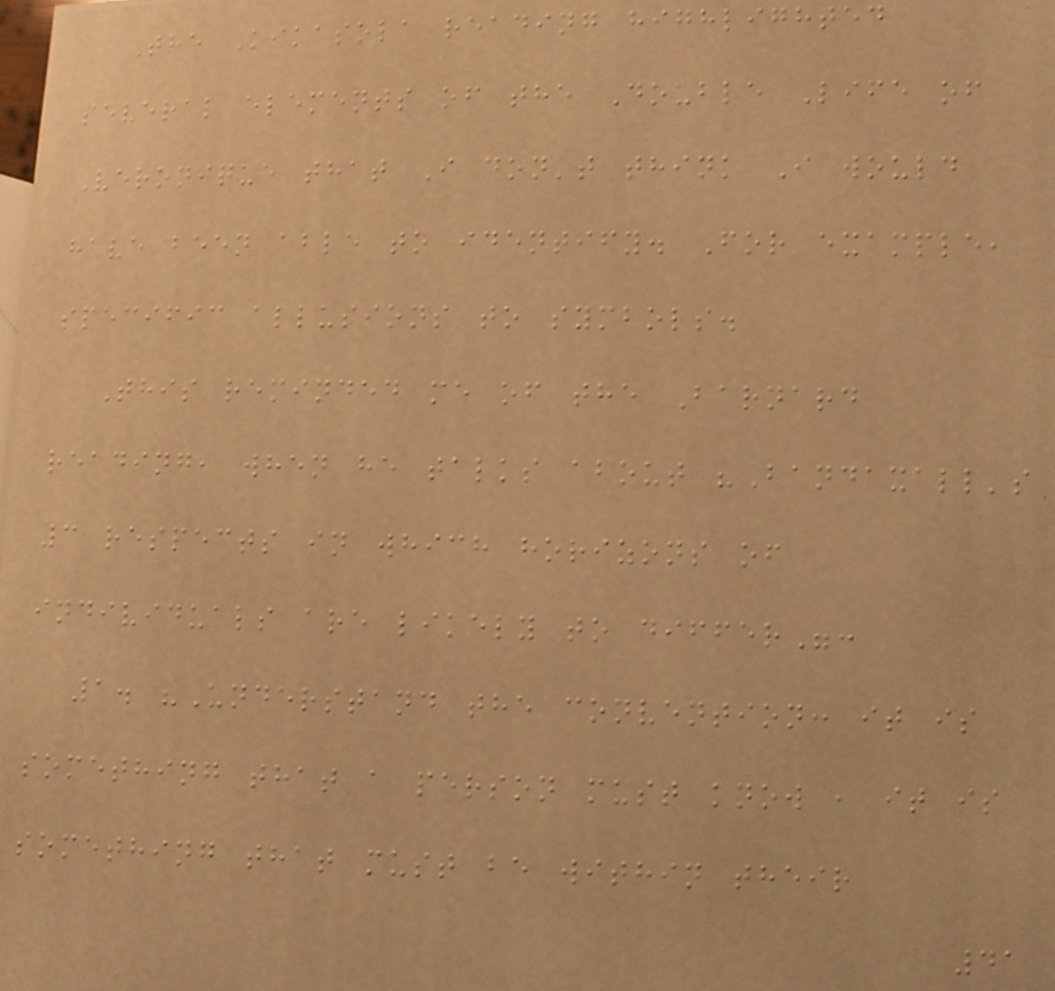The Kikasola reading highlighted
several elements of the Double Life of
Veronique that I don't think I would
have been able to identify. For example,
specific allusions to symbols.
This reminded me of the Barnard
reading, when he talks about "Bandaxall's
3 respects in which horizons of
individuals are likely to differ":
1. "Understand the convention: it is
something that a person must know , it is
something that must be within their
41
